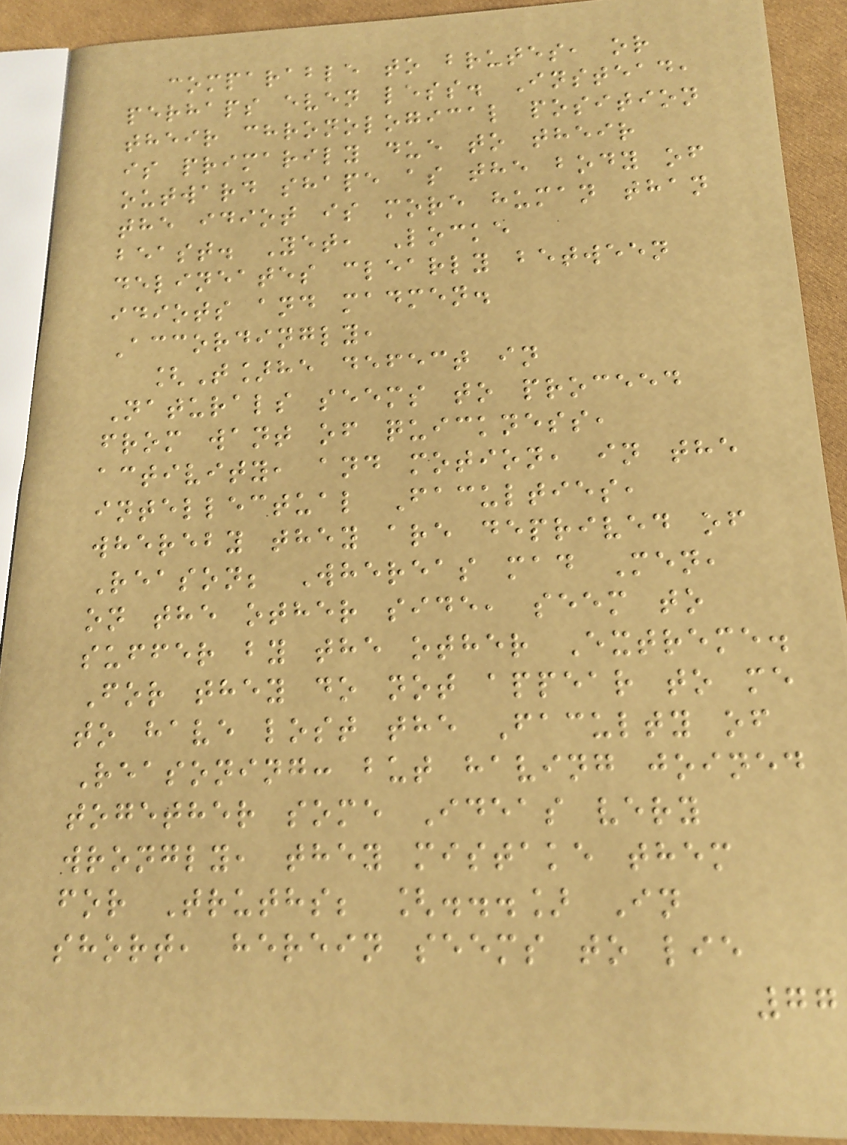comparable to brutes, or
perhaps even less. Instead,
their chronological position
is primarily due to their
outward shape as the body of
the idiot is more human than
beast. Yet, Locke
delineates clearly between
idiots and madmen.
Accordingly,
[T]he defect in
Naturals seems to proceed
from want of quickness,
activity, and motion, in the
intellectual Faculties,
whereby they are deprived of
Reason; Whereas mad Men,
on the other side, seem to
suffer by the other Extreme.
For they do not appear to me
to have lost the Faculty of
Reasoning: but having joined
together some Ideas very
wrongly, they mistake them
for Truths; [...] In
short, herein seems to lie
77
